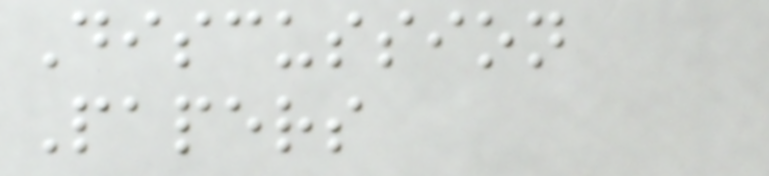Discussion
Papers
